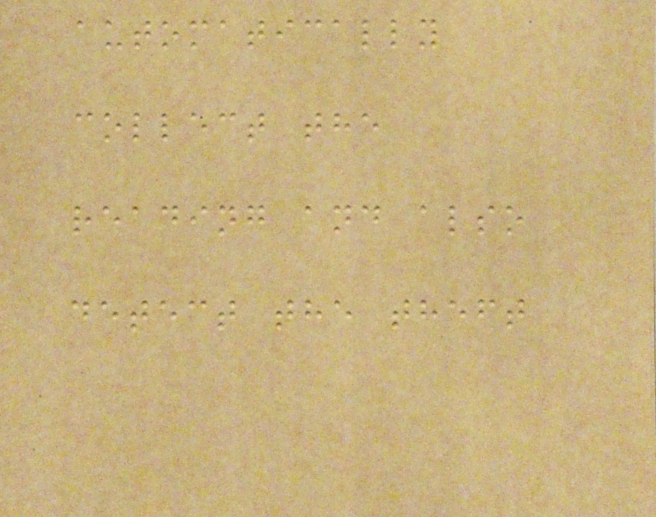automatically
collect the
reading and also
detect the theft
